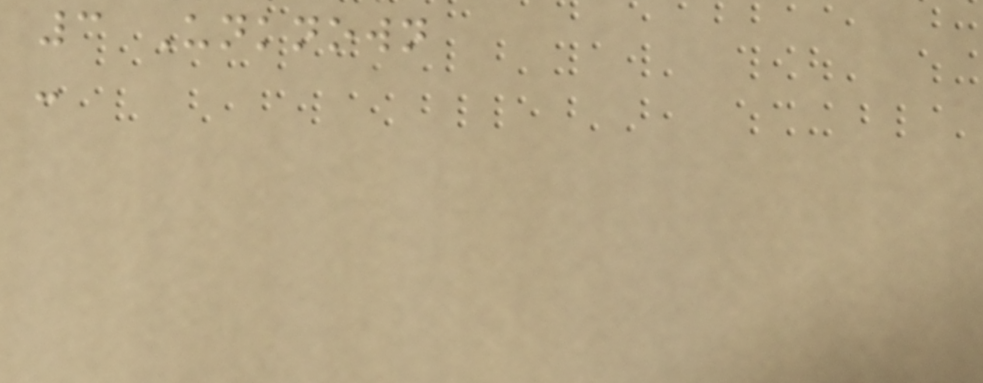3 Unknown
-
